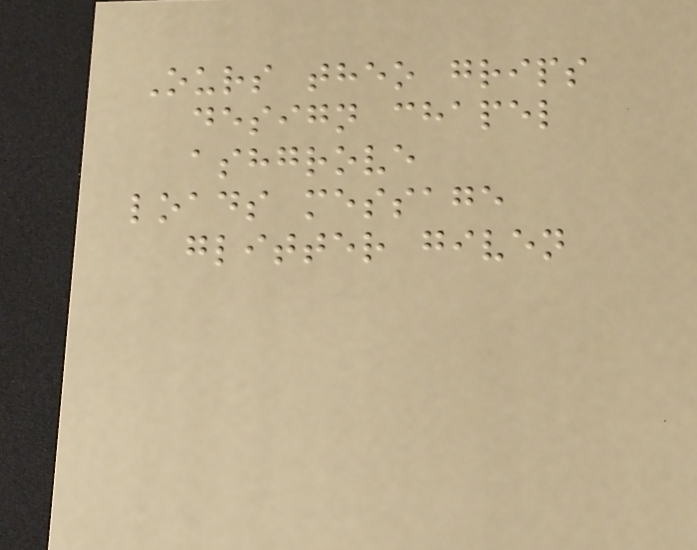Ours theo grips
design chapel
ashgrove
loads message
glitter given
